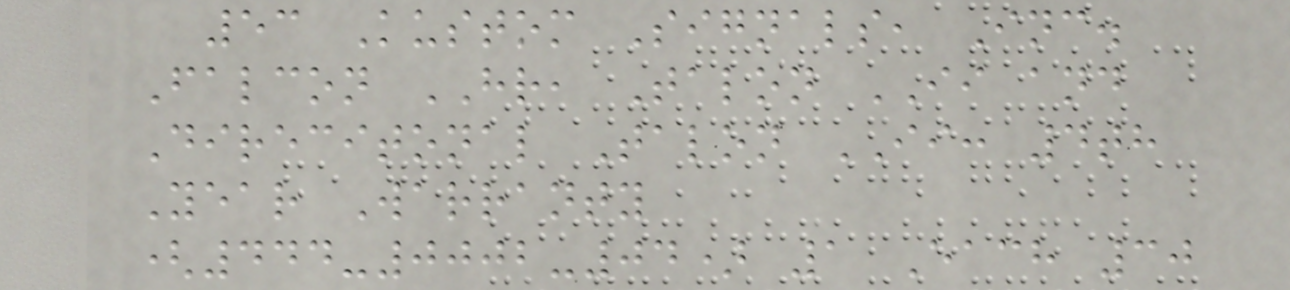53 Kustom Signals, Inc.
Falcon HR, Talon II and
Direcitonal Talon II: 4th
Year Warranty
(444-0002-04) 1 Each 30
